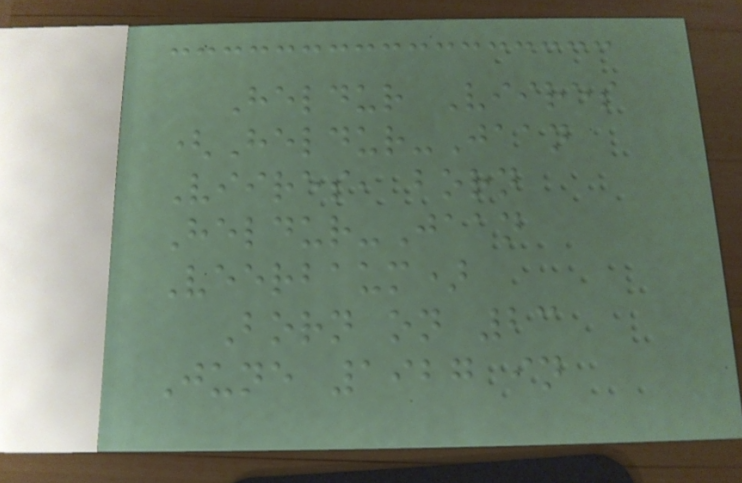Heldur Viires
(Heldur-Jaan
Viires, born
Heldur-Jaan
Veerbaum)
Born on 23
June 1927 in
